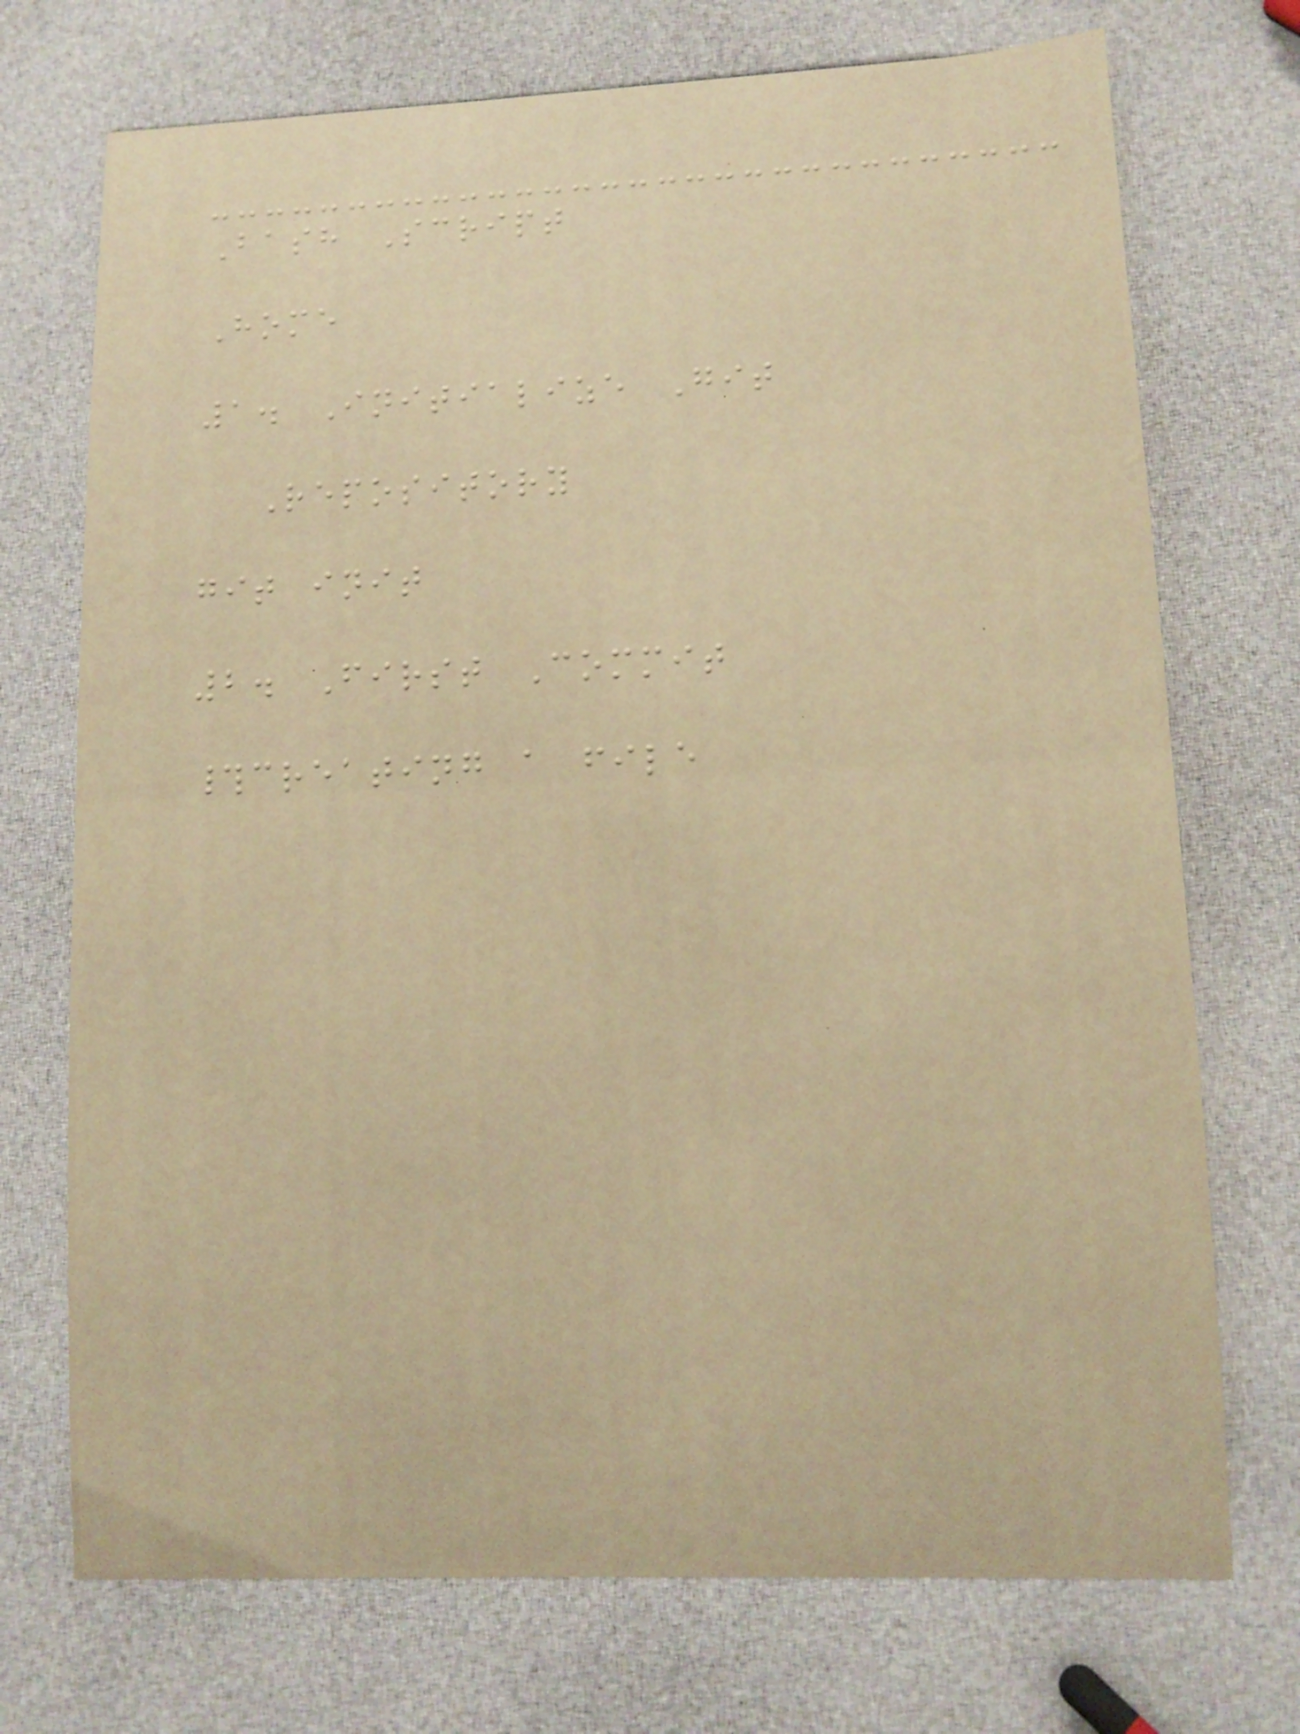Bash Script
Home
1. Initialize Git
Repository
git init
2. First Commit
#creating a file
